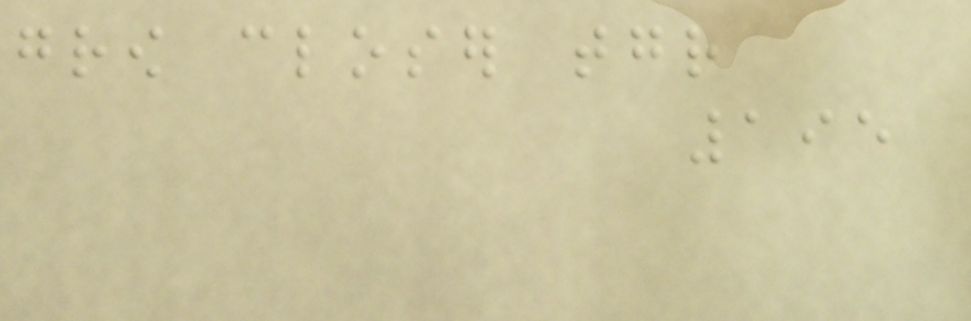grow closer together
195
